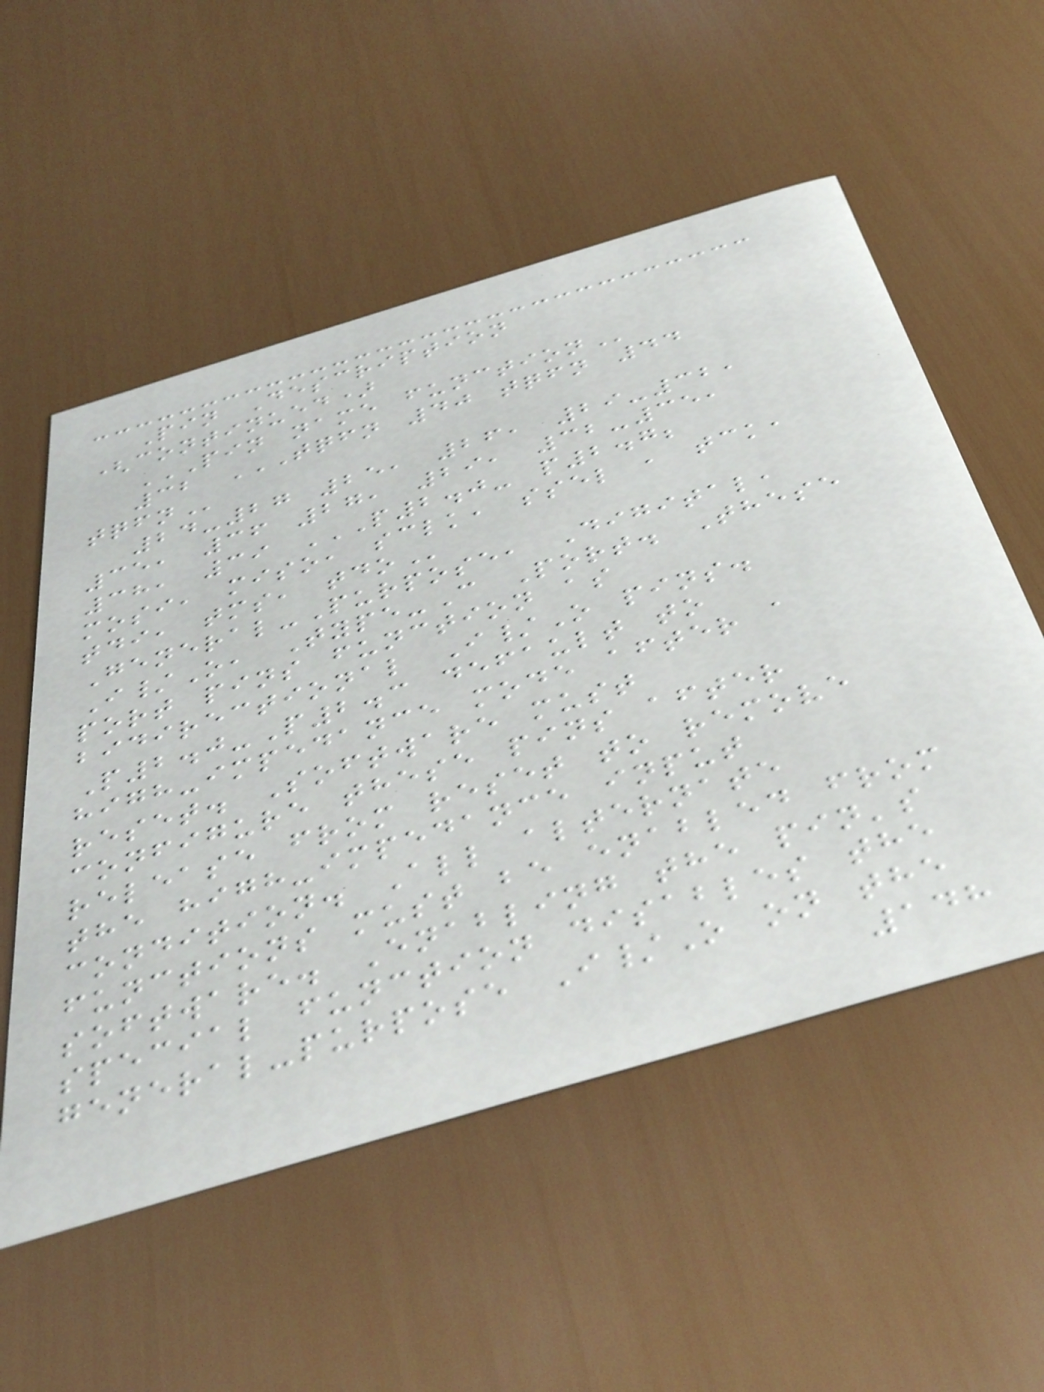Pin Description
(continued)
PIN NAME FUNCTION
32 TQFN 40 TQFN 44
TQFN
24-27 25, 26, 29-32,
35, 36 27, 29, 32-35,
38, 39 P2.0- P2.7;
MOSI, MISO, SCLK, SSEL , TCK,
TDI, TMS, TDO
General-Purpose, Digital,
I/O, Type-C Port. These
port pins function as
bidirectional I/O pins.
P2.0-P2.3 default to
high-impedance mode after a
reset. Software must
configure these pins after
release from reset to remove
the high-impedance input
condition. All alternate
functions must be enabled from
software. Enabling the pin's
special function disables the
general-purpose I/O on the
148
